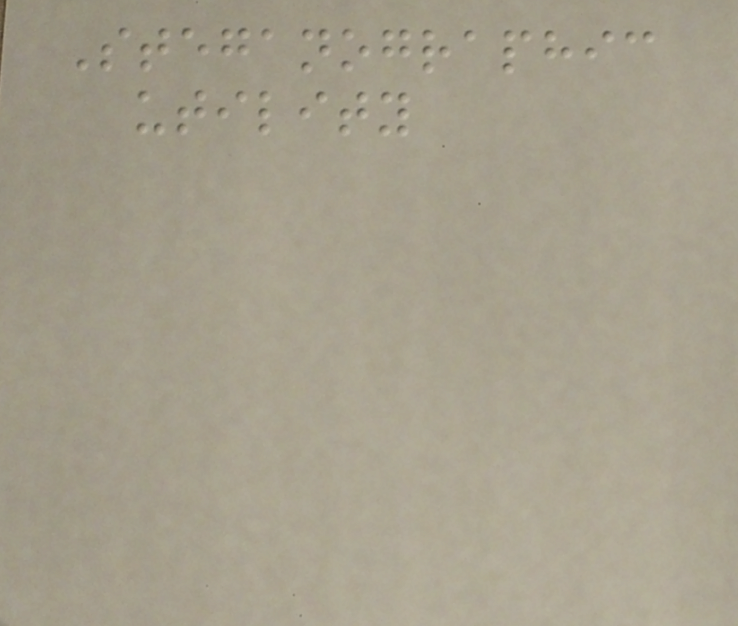Steganographic
utility
